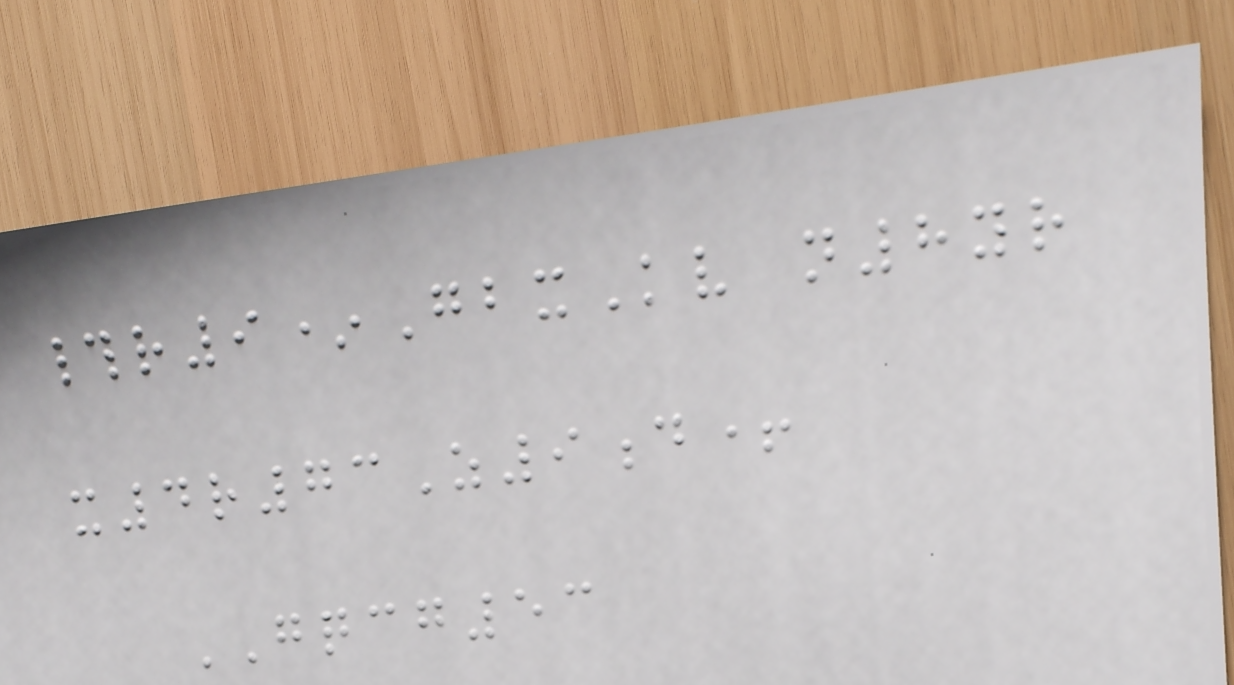#r9*GbxKv n8yr
x4r73Z9d+
GQCG53
